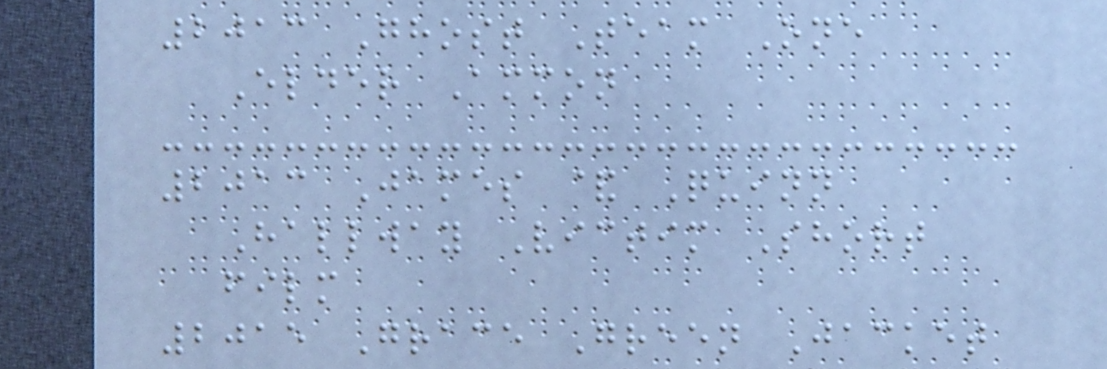2013 Ghost Team One
Elder Ammon
2013 James & Quinn
Hallway Victim Short
film
2015 Grace Green Jacket
